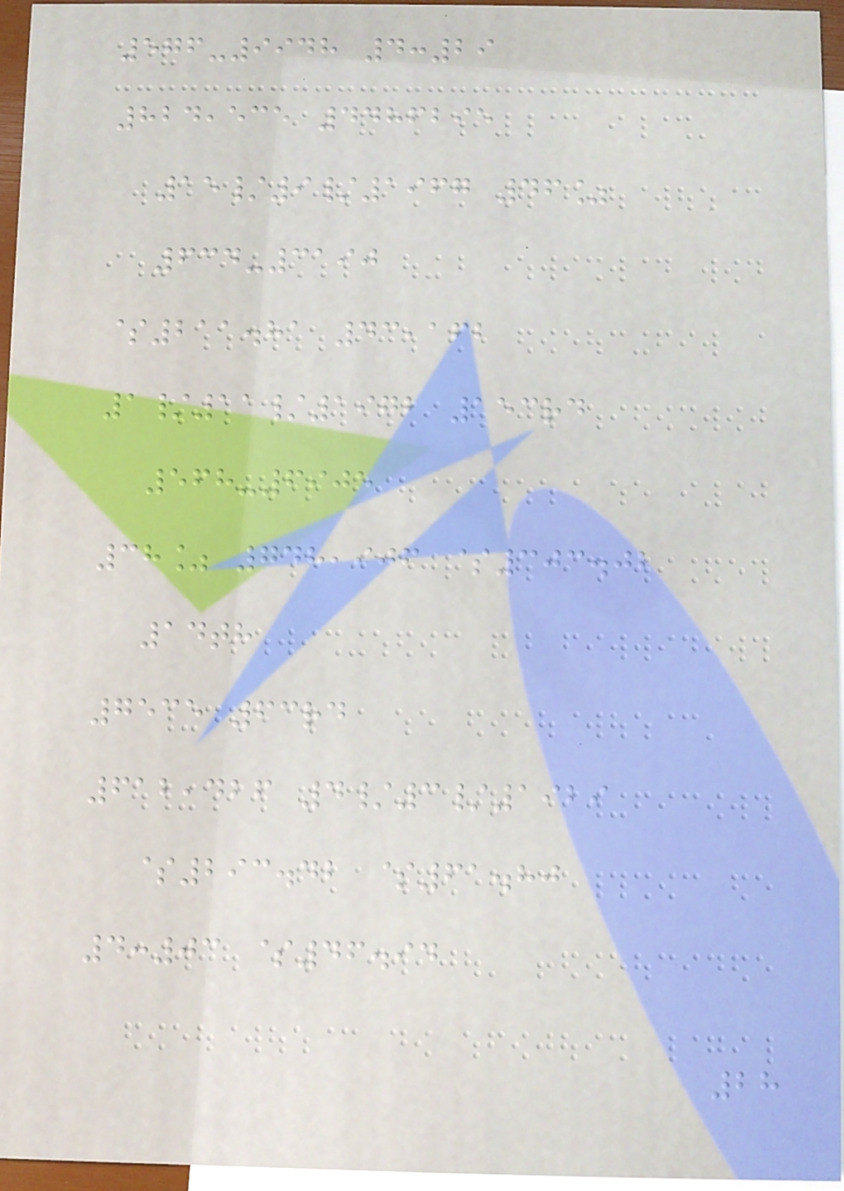576-9948 4:29
824,535 4486295
15/9/1967 46%
634-3190
$211.81 43,162
1/11/1972 153rd
568-6905
38% 748,906 $303.02
14th
7535 63rd
612,426 4/3/1929
$293.42 $61.80
4:03 $46.94
28
